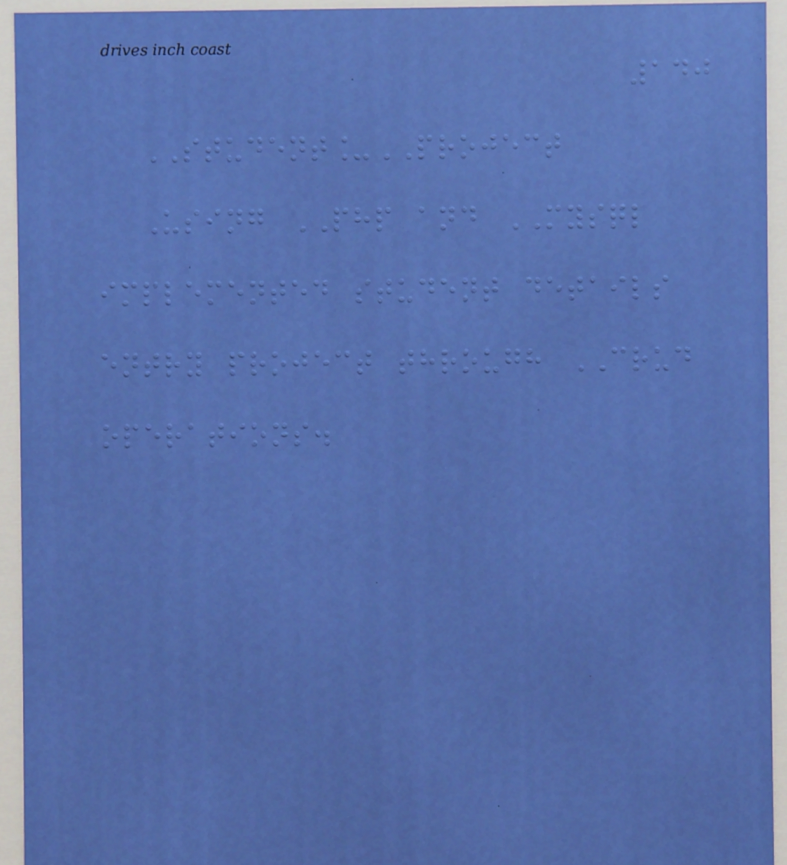140
STUDENT_PROJECT
Using PHP and MYSQL
implemented student details
entry project through CRUD
operations.
